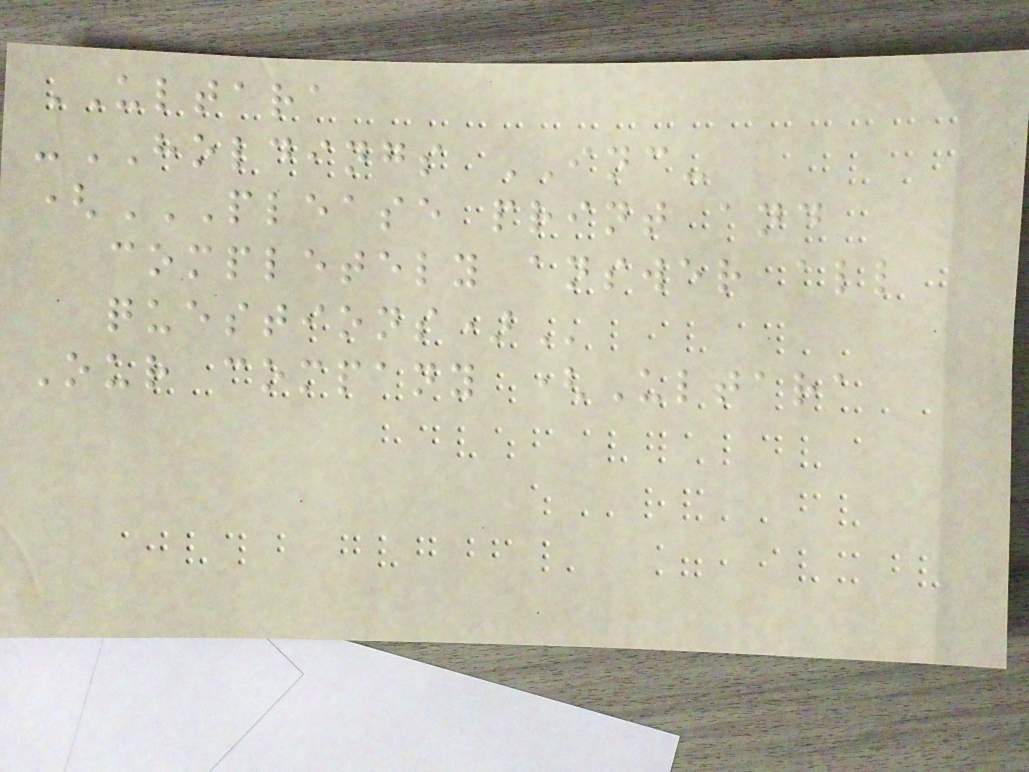ULTARA
-HOLDINGS INC-
(PLEASE PRINT AND
COMPLETELY ANSWER ALL
QUESTIONS)
Our company (Ultara
